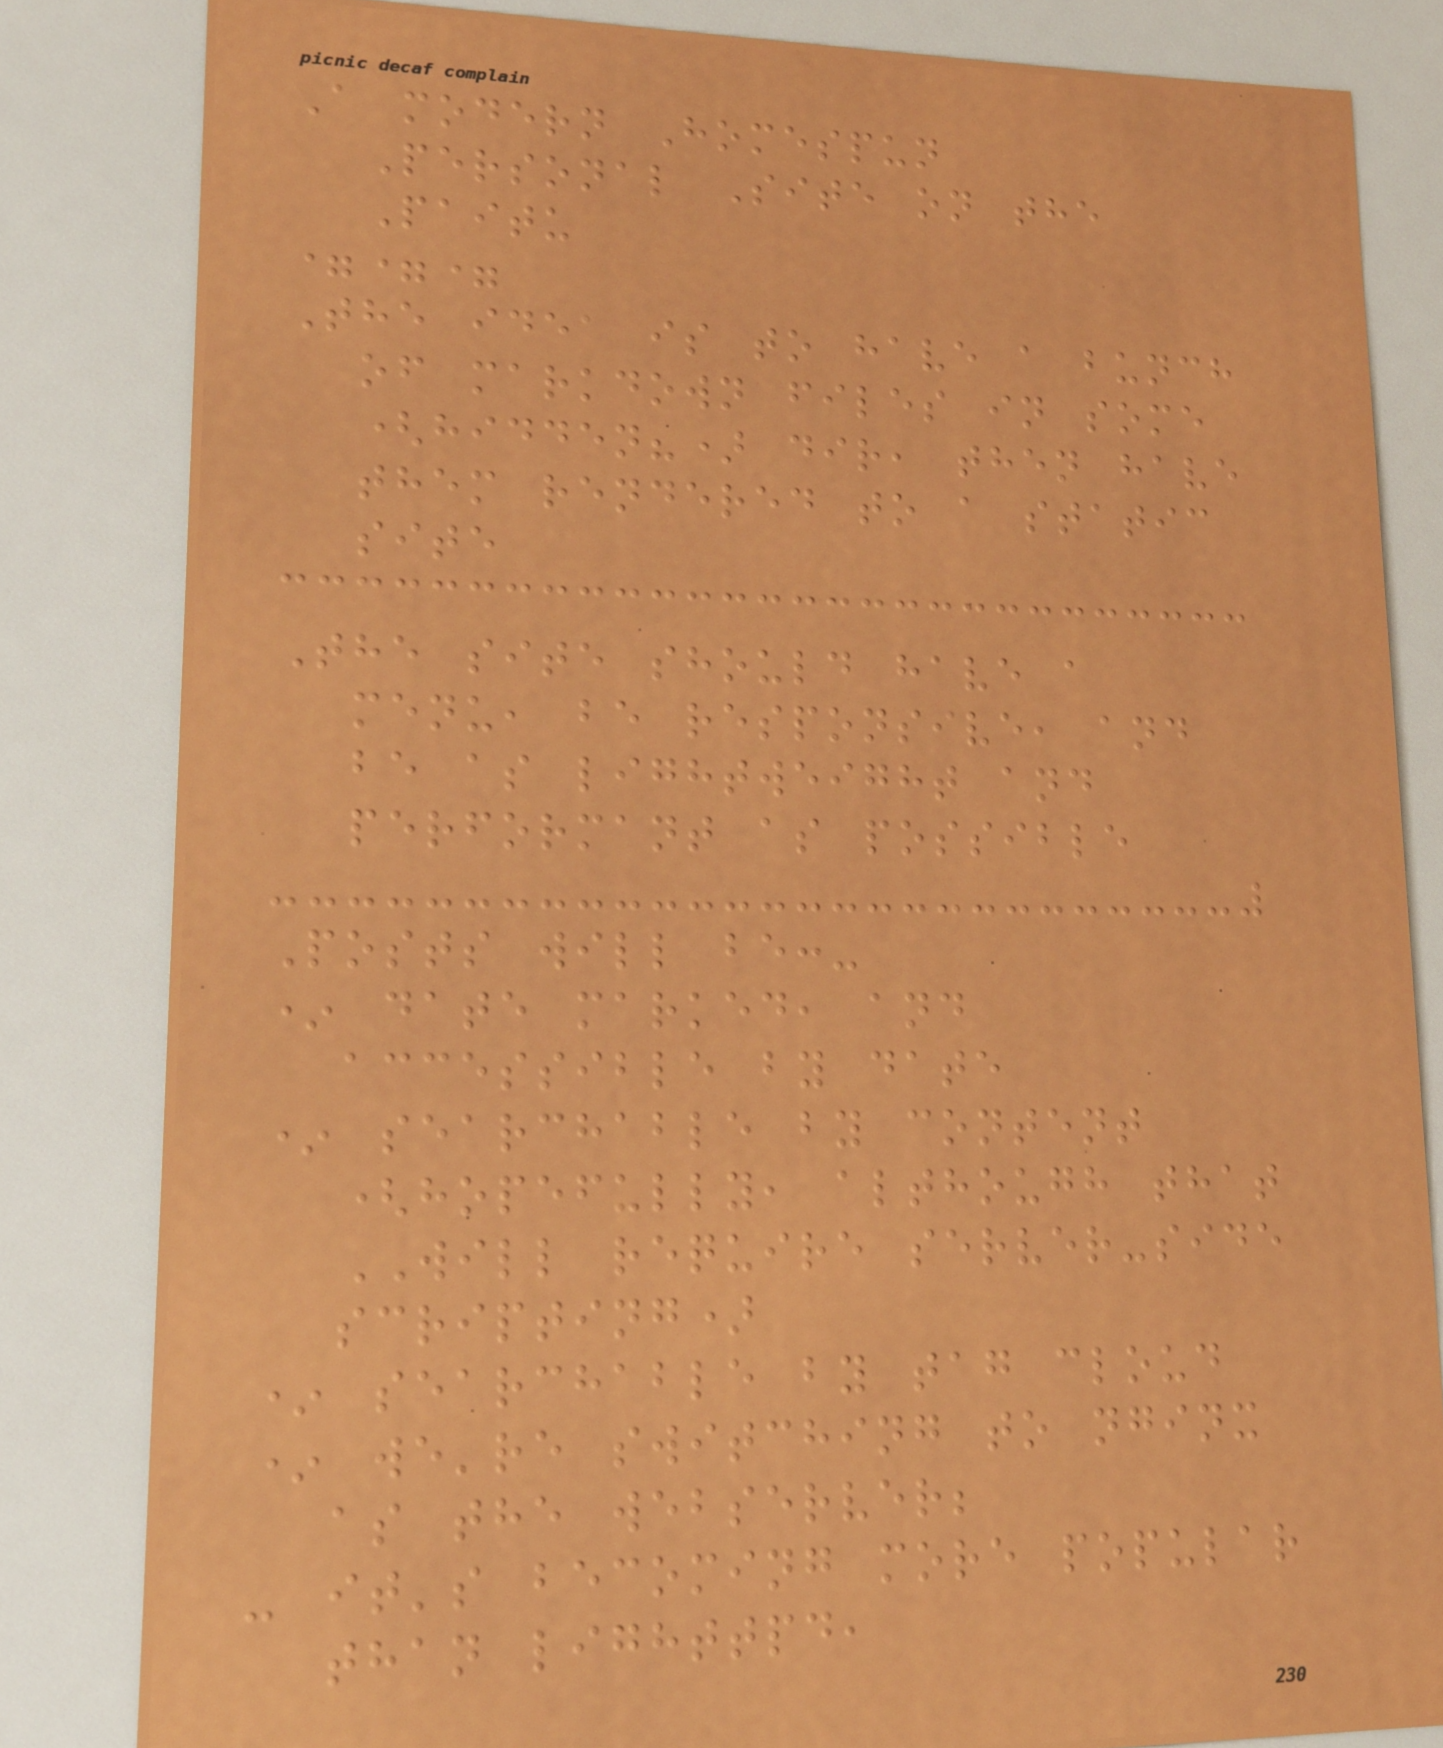A modern Homespun
Personal Site on the
Paitu
===
The idea is to have a bunch
of markdown files in some
(hidden?) dir, then have
them rendered to a static
site
The site should have a
menu, be responsive, and
be as lightweight and
performant as possible
Posts will be:-
* date marked, and
accessible by date
* searchable by content
(hopefully, although that
WILL require server-side
scripting)
* searchable by tag cloud
* we're switching to nginx
as the webserver;
- it's becoming more popular
than lighttpd,
